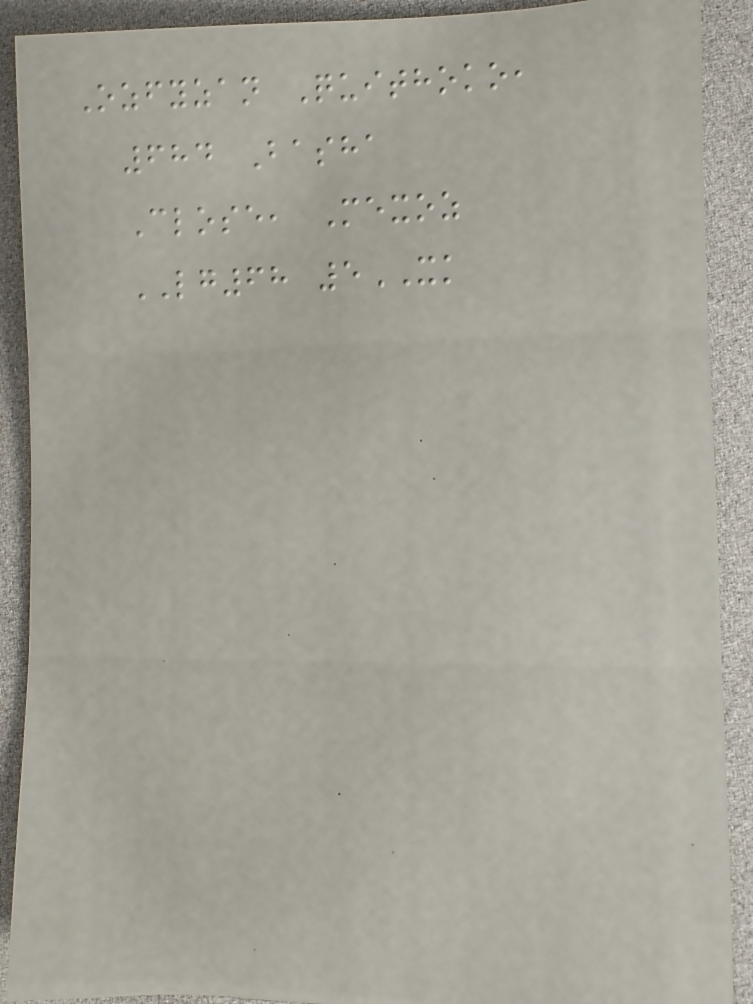Ozfyzan Quithoko,
684 Basha
Close, Mexoz
LG68 5XK
